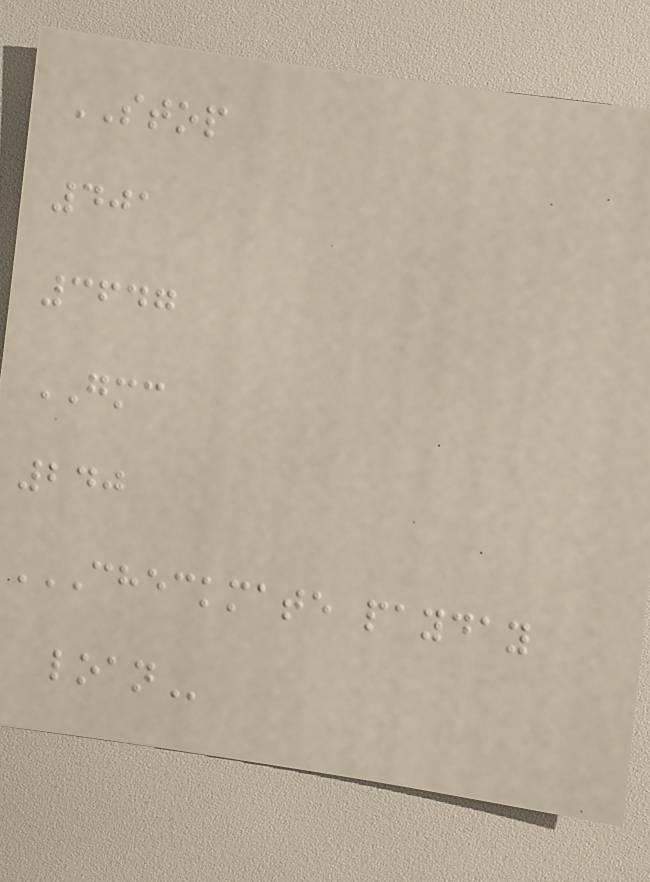STOP
401
3647
GMC
240
CHECKMATE PAYDAY
LOAN
